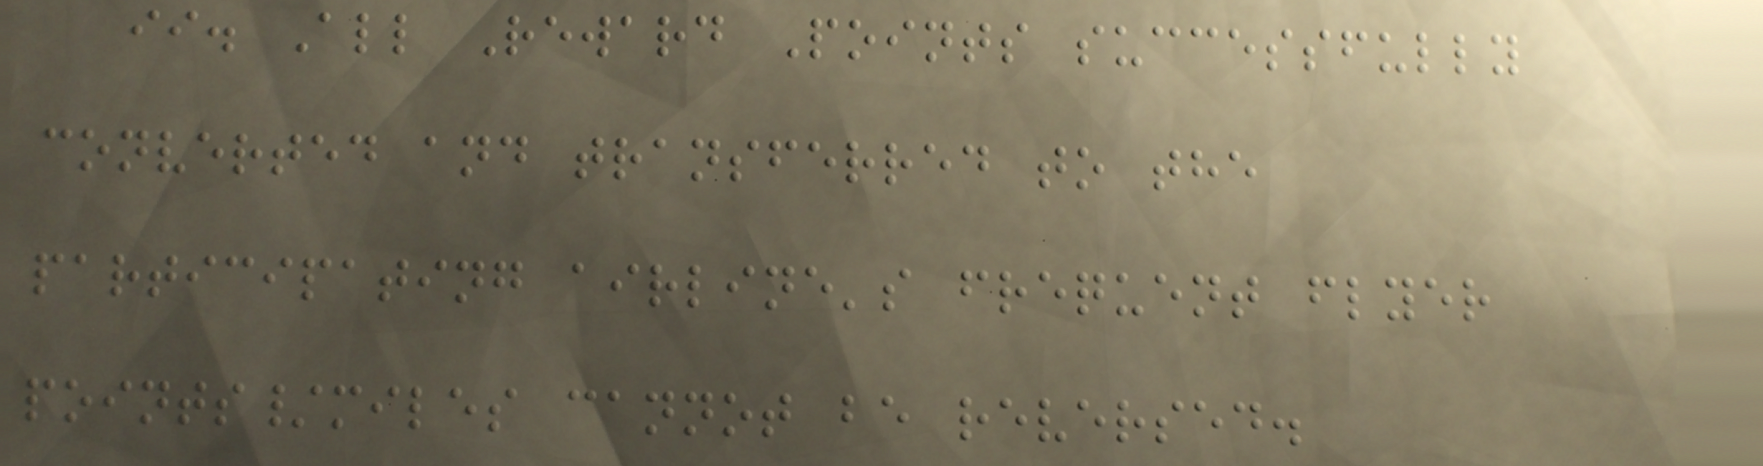ii. All Reward Points successfully
converted and transferred to the
participating airline's frequent flyer
points/miles cannot be reversed.
